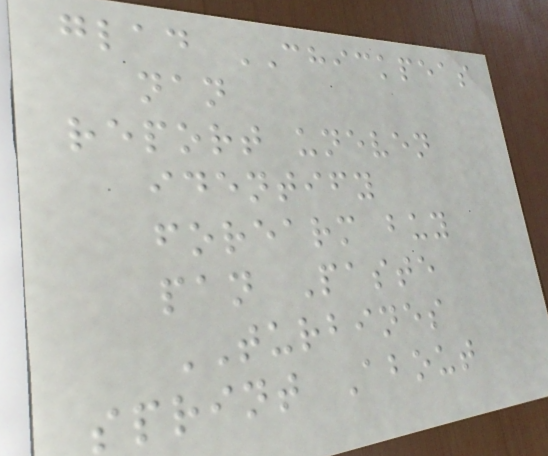glad CHICKPEAS
nan
report uneven
identify
forearm buy
pan Paste
TURBINES
sprint About
